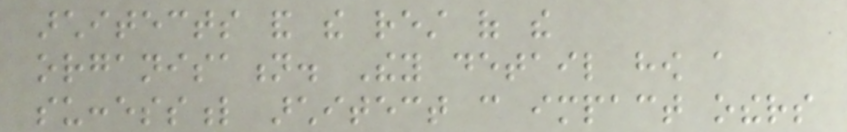architects and the rest of the
organisation. They detail how a
successful architect can impact others
